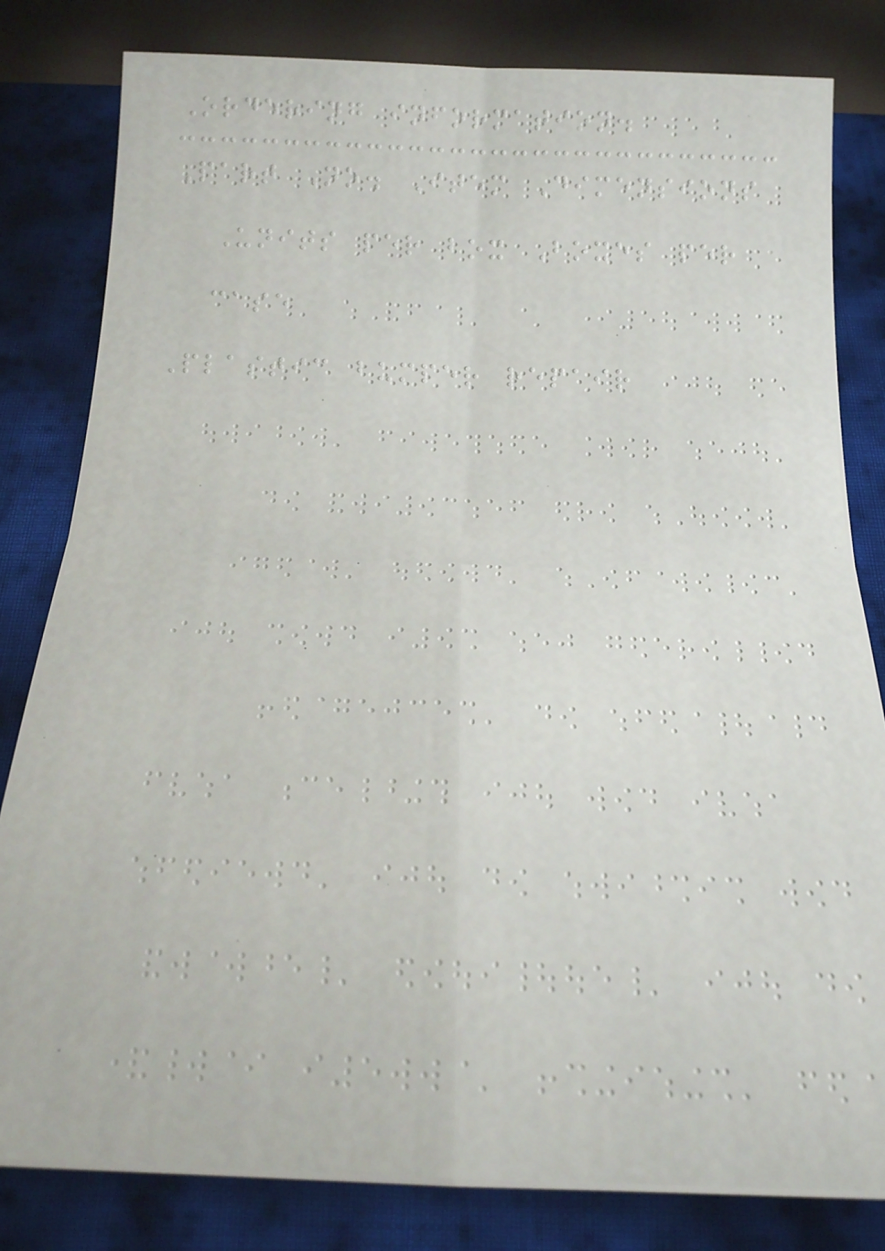Ordering information.
Part No. Item Dimensions
Units per box Boxes per
case
Plastic bumper repair
